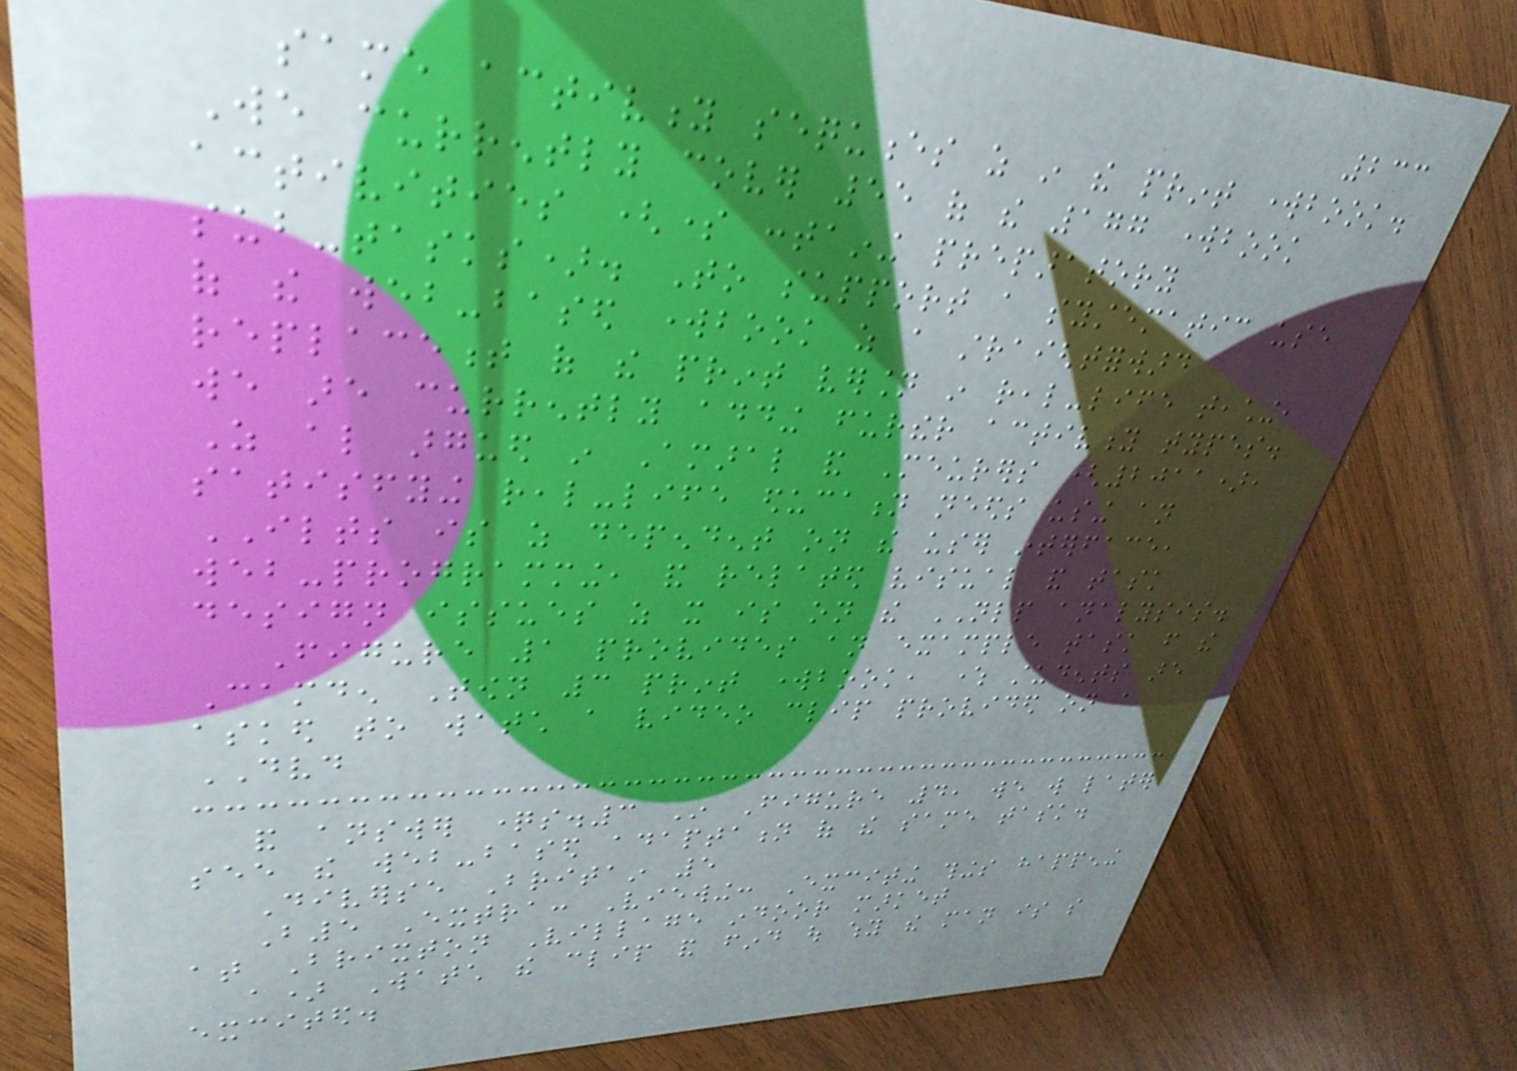233
same activity sequences as in the print workbook.
We currently cover 55 of the 177 workbook
activities (some containing preparatory
sub-tasks). To support a systematic use
of the web-based workbook as a straightforward
replacement of the print version in real-life teaching,
we are currently adding further activity types.
As also argued in Amaral and Meurers (2011),
satisfying real-life education needs using an
ILTS is as dependent on the user interface,
web-programming, and related visual and task
design issues as it is on the NLP analysis.
Figure 1 provides an example task from the
Camden Town 3 print workbook, where students are
asked to watch a video clip provided on a
DVD
and answer questions.3 In Figure 4, we will later
see the web-based adaptation of the same task.
Diverse Britain 5
B5 Extra: Viewing: Exciting things happening
at Brixton Village indoor market
a) Watch the clip and find out why the man is so
excited.
